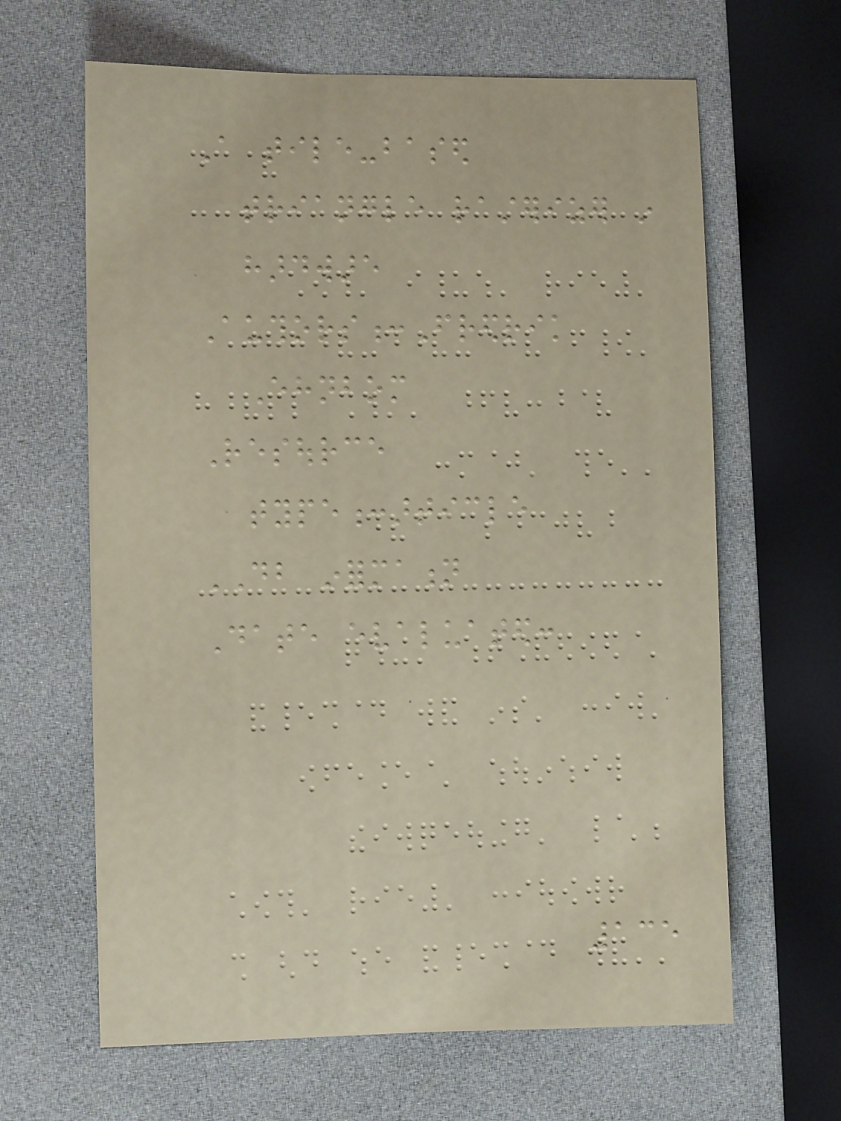A tile-based
triangle rasterizer in
hardware
Authors:Fredrik
Ehnbom
Resource
type:article
DB information
Date evaluated:
135
